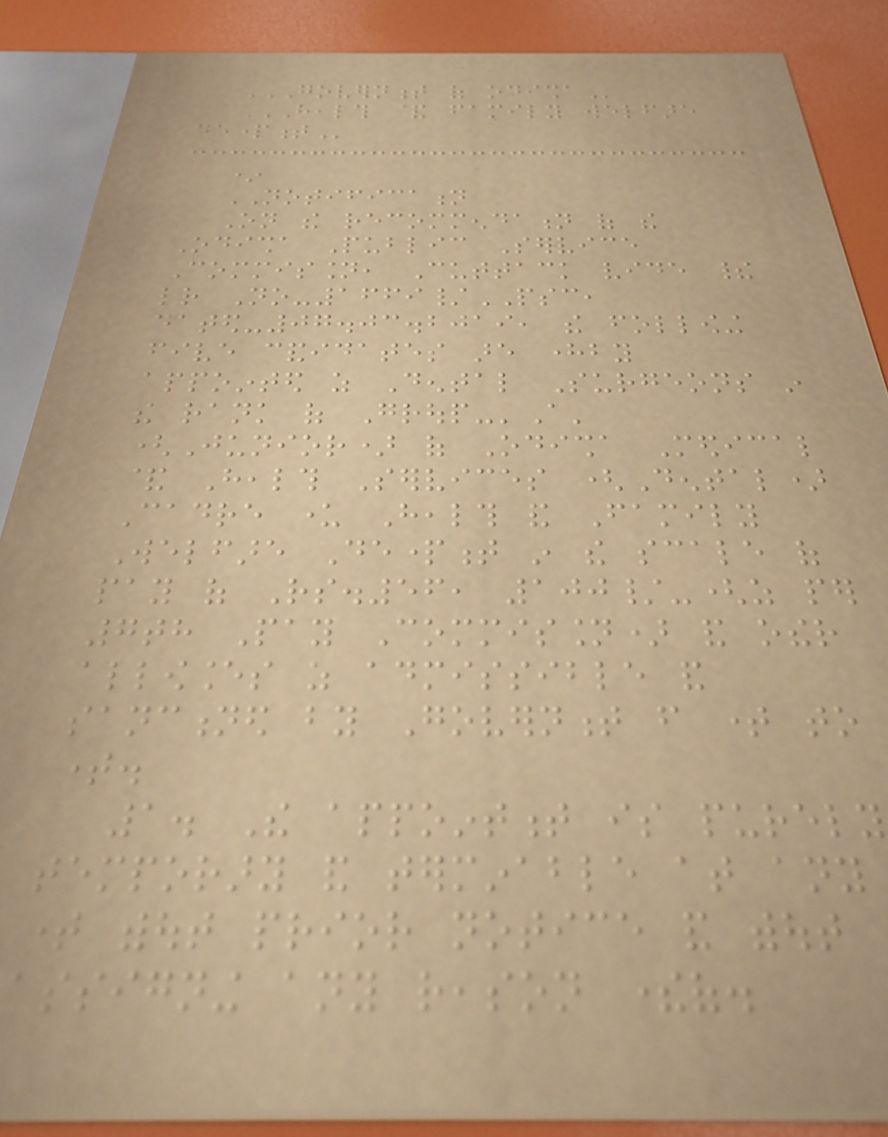GOVERNMENT OF ODISHA
HEALTH & FAMILY WELFARE
DEPARTMENT
*
NOTIFICATION
On the recommendation of the
Odisha Public Service
Commission, Cuttack vide their
letter No-1669/PSC,
dated-07.03.2019, the following
five candidates are hereby
appointed as Dental Surgeons in
the rank of Group-'A'
(Junior) of Odisha Medical
& Health Services (Dental)
Cadre under Health and Family
Welfare Department in the scale of
pay of Rs.56, 100/-(as per
7th Pay Commission) and other
allowances as admissible and
sanctioned by Government from time to
time.
1. The appointment is purely
temporary and terminable at any
time without prior notice and without
assigning any reason thereof.
